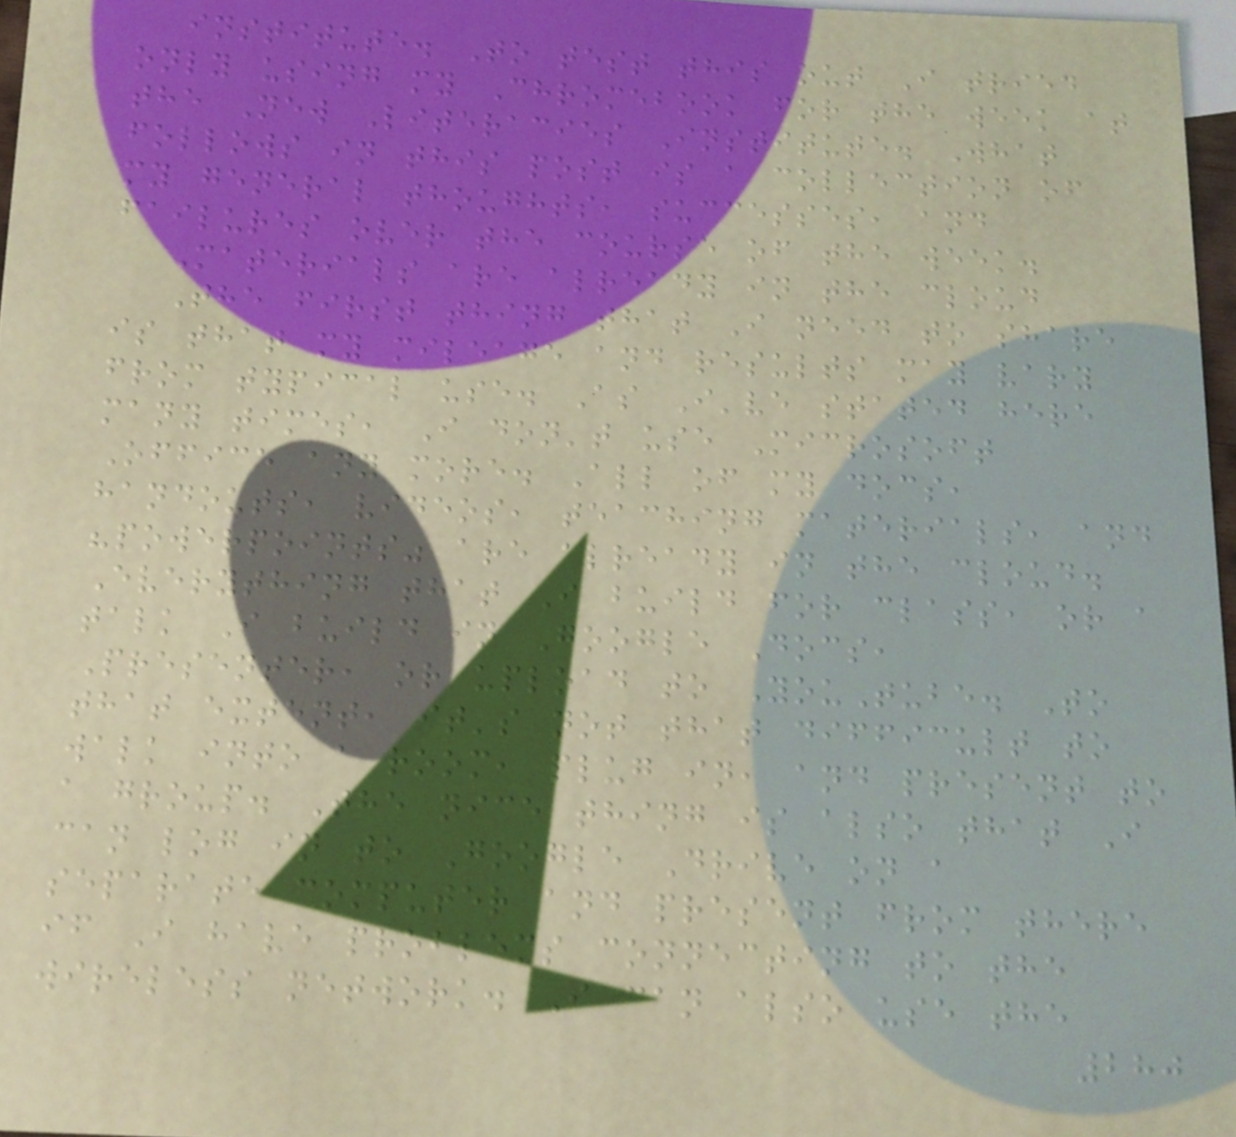institute. To test this out I tried
only using my Chromebook for the week at
the New Literacies Institute. What
follows in this post is a collection of
my general thoughts, successes, and
failures over the course of the week.
Materials are already in the cloud
The first thing that I need to share
is that my mileage and results may vary
from typical use. As I've stated here
many times, I don't use Microsoft
Office any more. All of my docs,
handouts, videos, teaching materials, and
"powerpoints" are already in the cloud.
Everything that I build for class, or a
talk I build in Google Docs,
Presenter, or upload to YouTube. To
that extent, it's not that difficult to
walk into a room, plug in, and present to
a group. The nice thing is also that I
can log in to Google Drive on a
separate computer and present from there
if I have problems connecting to the
wireless network. I can also use the
280
